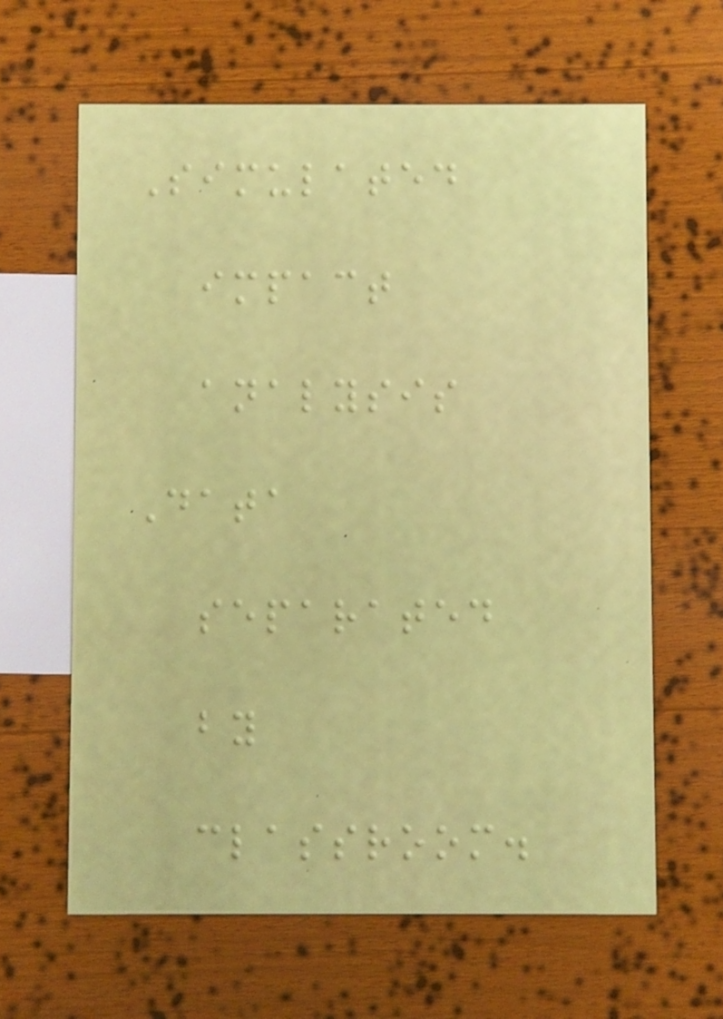Simulated
impact
analysis
Data
separated
by
classroom.
